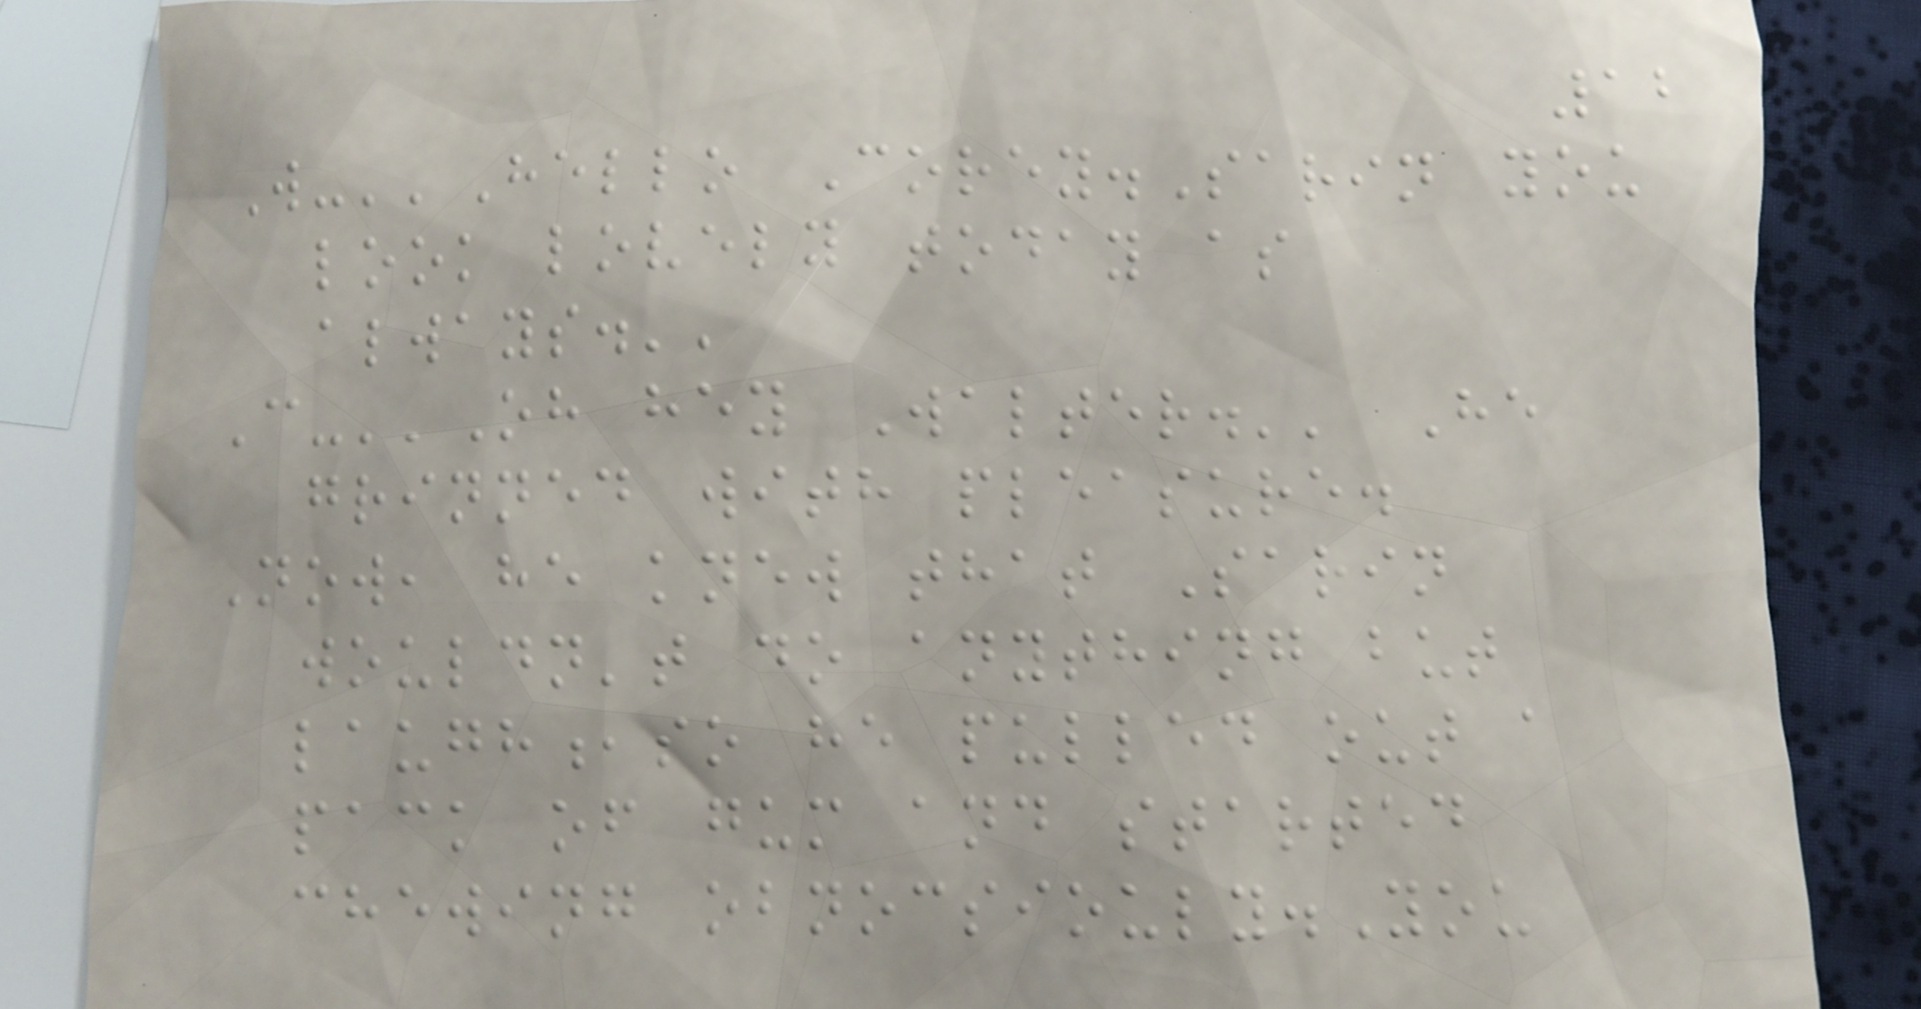12
W-''Hello Corey.Sarin you
look lovely today as
always.''
C-''Oh hey Walter.'' He
grinned with pleasure.
Now, he knew that Sarin
wouldn't do anything but
laugh,so he pulled out a
pack of gum and started
chewing obnocsiouly.You
